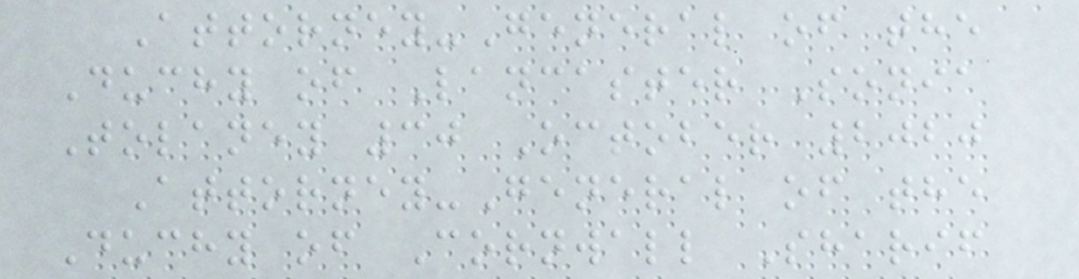Attorney-General of the
Duchy of Lancaster Sonia
Tolaney 30 October 2020
Attorney-General of the
Duchy of Cornwall Sharif
